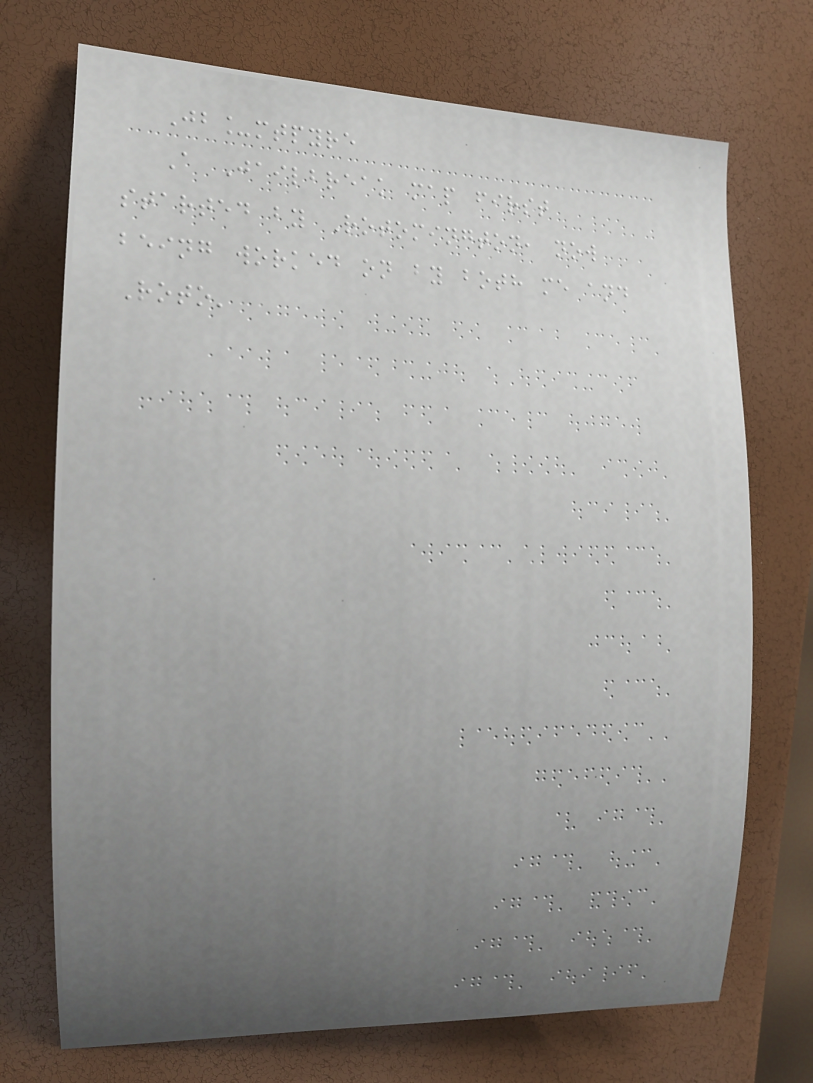Jb_mtpyre
A Jailbreak map first
started by Rotomington, now
being worked on by both me and
Roto'
